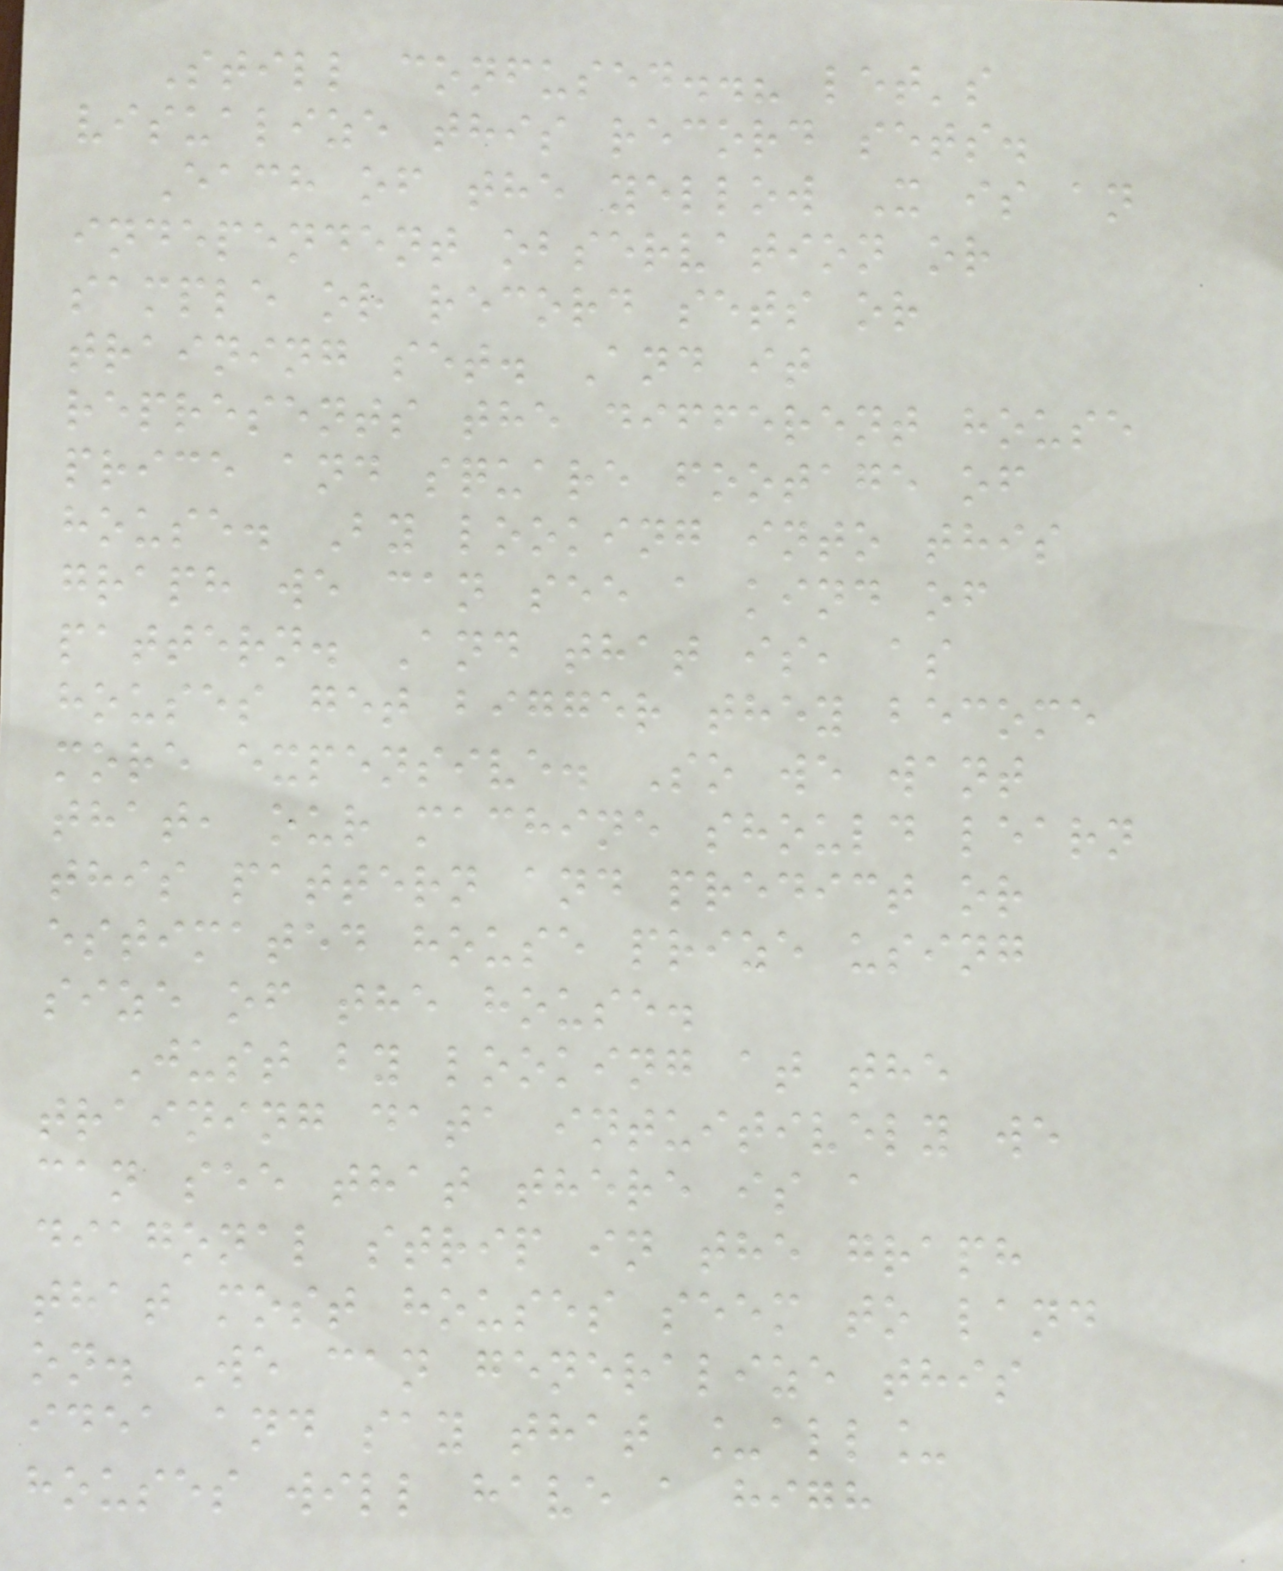Still confused..? let's
visualize this record sets.
Each of the yellow X is an
independent observation or
sample or record sets or
training set. And it
represents the different house
price and square footage of
house. By looking into this
graph we can see a kind of
pattern. And that is, as
houses get bigger they become
more expensive. So we want
that, our machine should learn
this pattern and predict or
estimated house prize using
size of the house.
Just by looking at the
training data intuitively we
can see that there is a
diagonal strip in the graph
that most houses seem to land
on. We can generalize this
idea and say that _all_
houses will have a high
